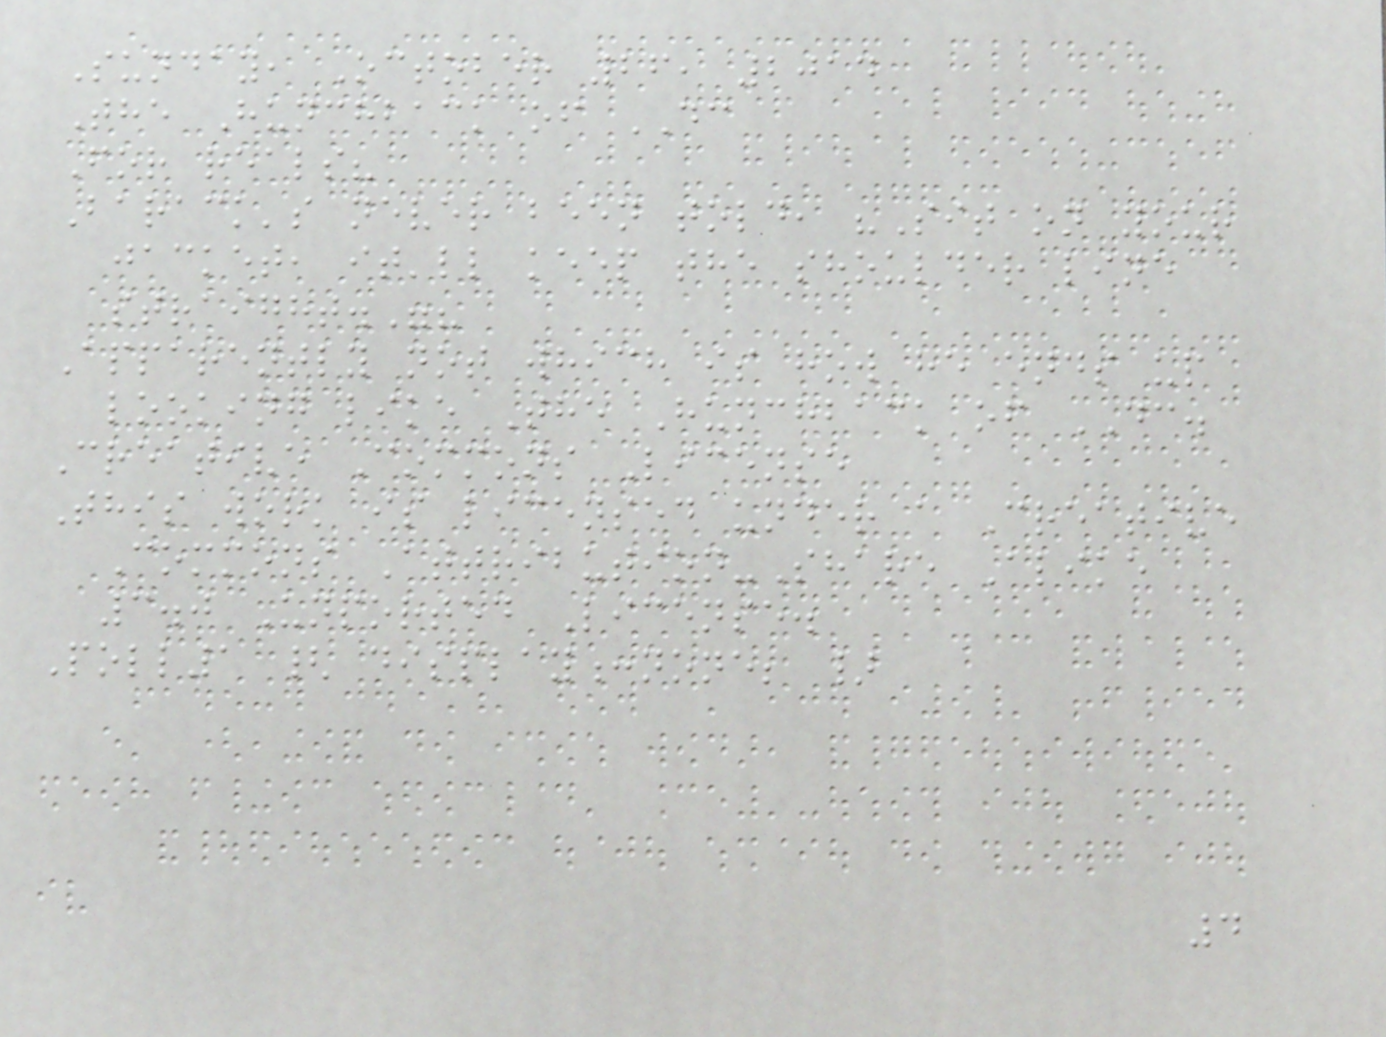Sunday, October 26, 2014
The Hunchback of DC
For reals?
Barack's never been told, "Sit on your
jacket, it'll keep the shoulder line
straight."?
Apparently not which is how he ends up
looking like The Hunchback of DC.
Creative Commons License
This work is licensed under a Creative
Commons Attribution-Share Alike
3.0 Unported License.
Poll1 { display:none; }
4
